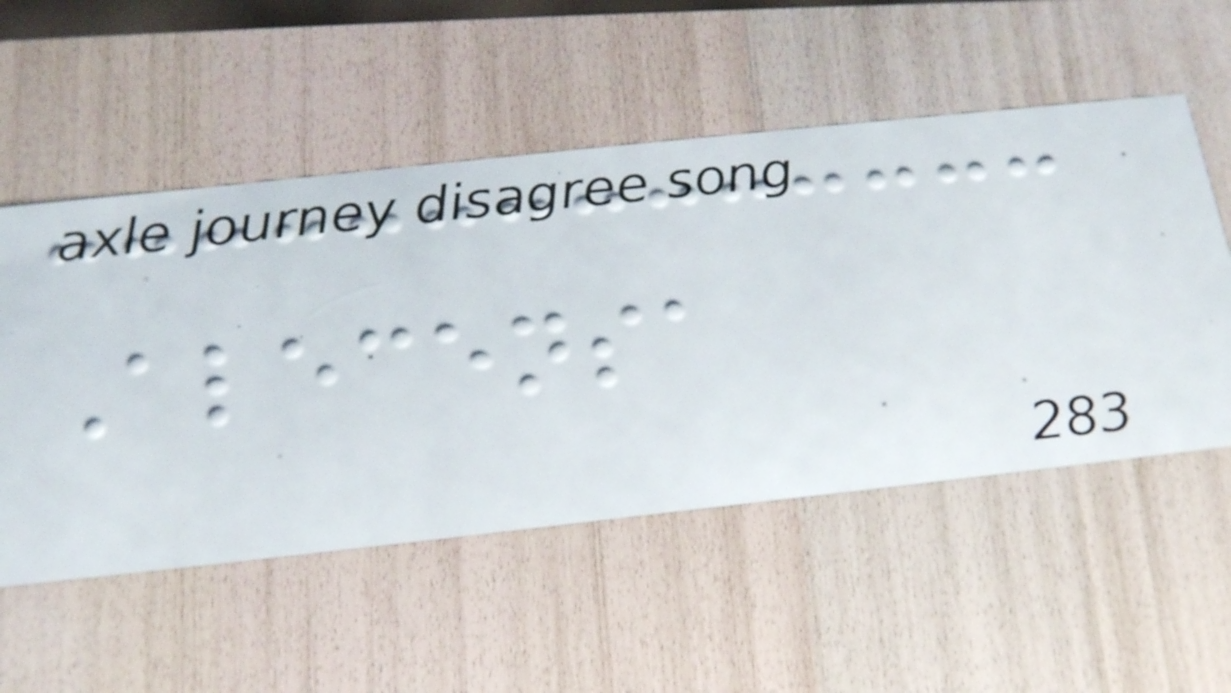Alecensa
